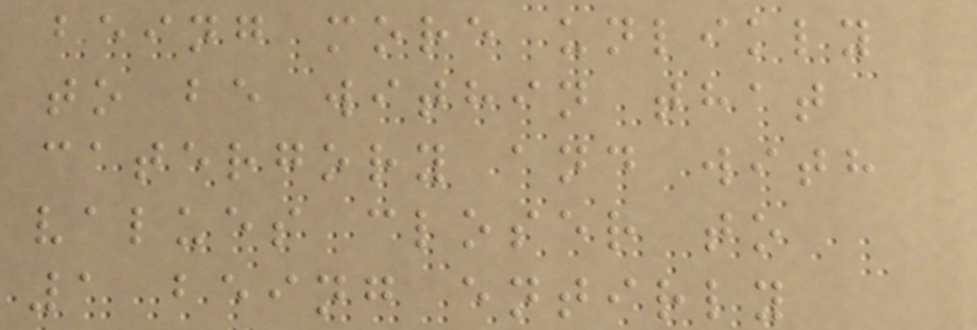being more unlikly
to be within that
catergory and with
values closer to
1 being entirly
